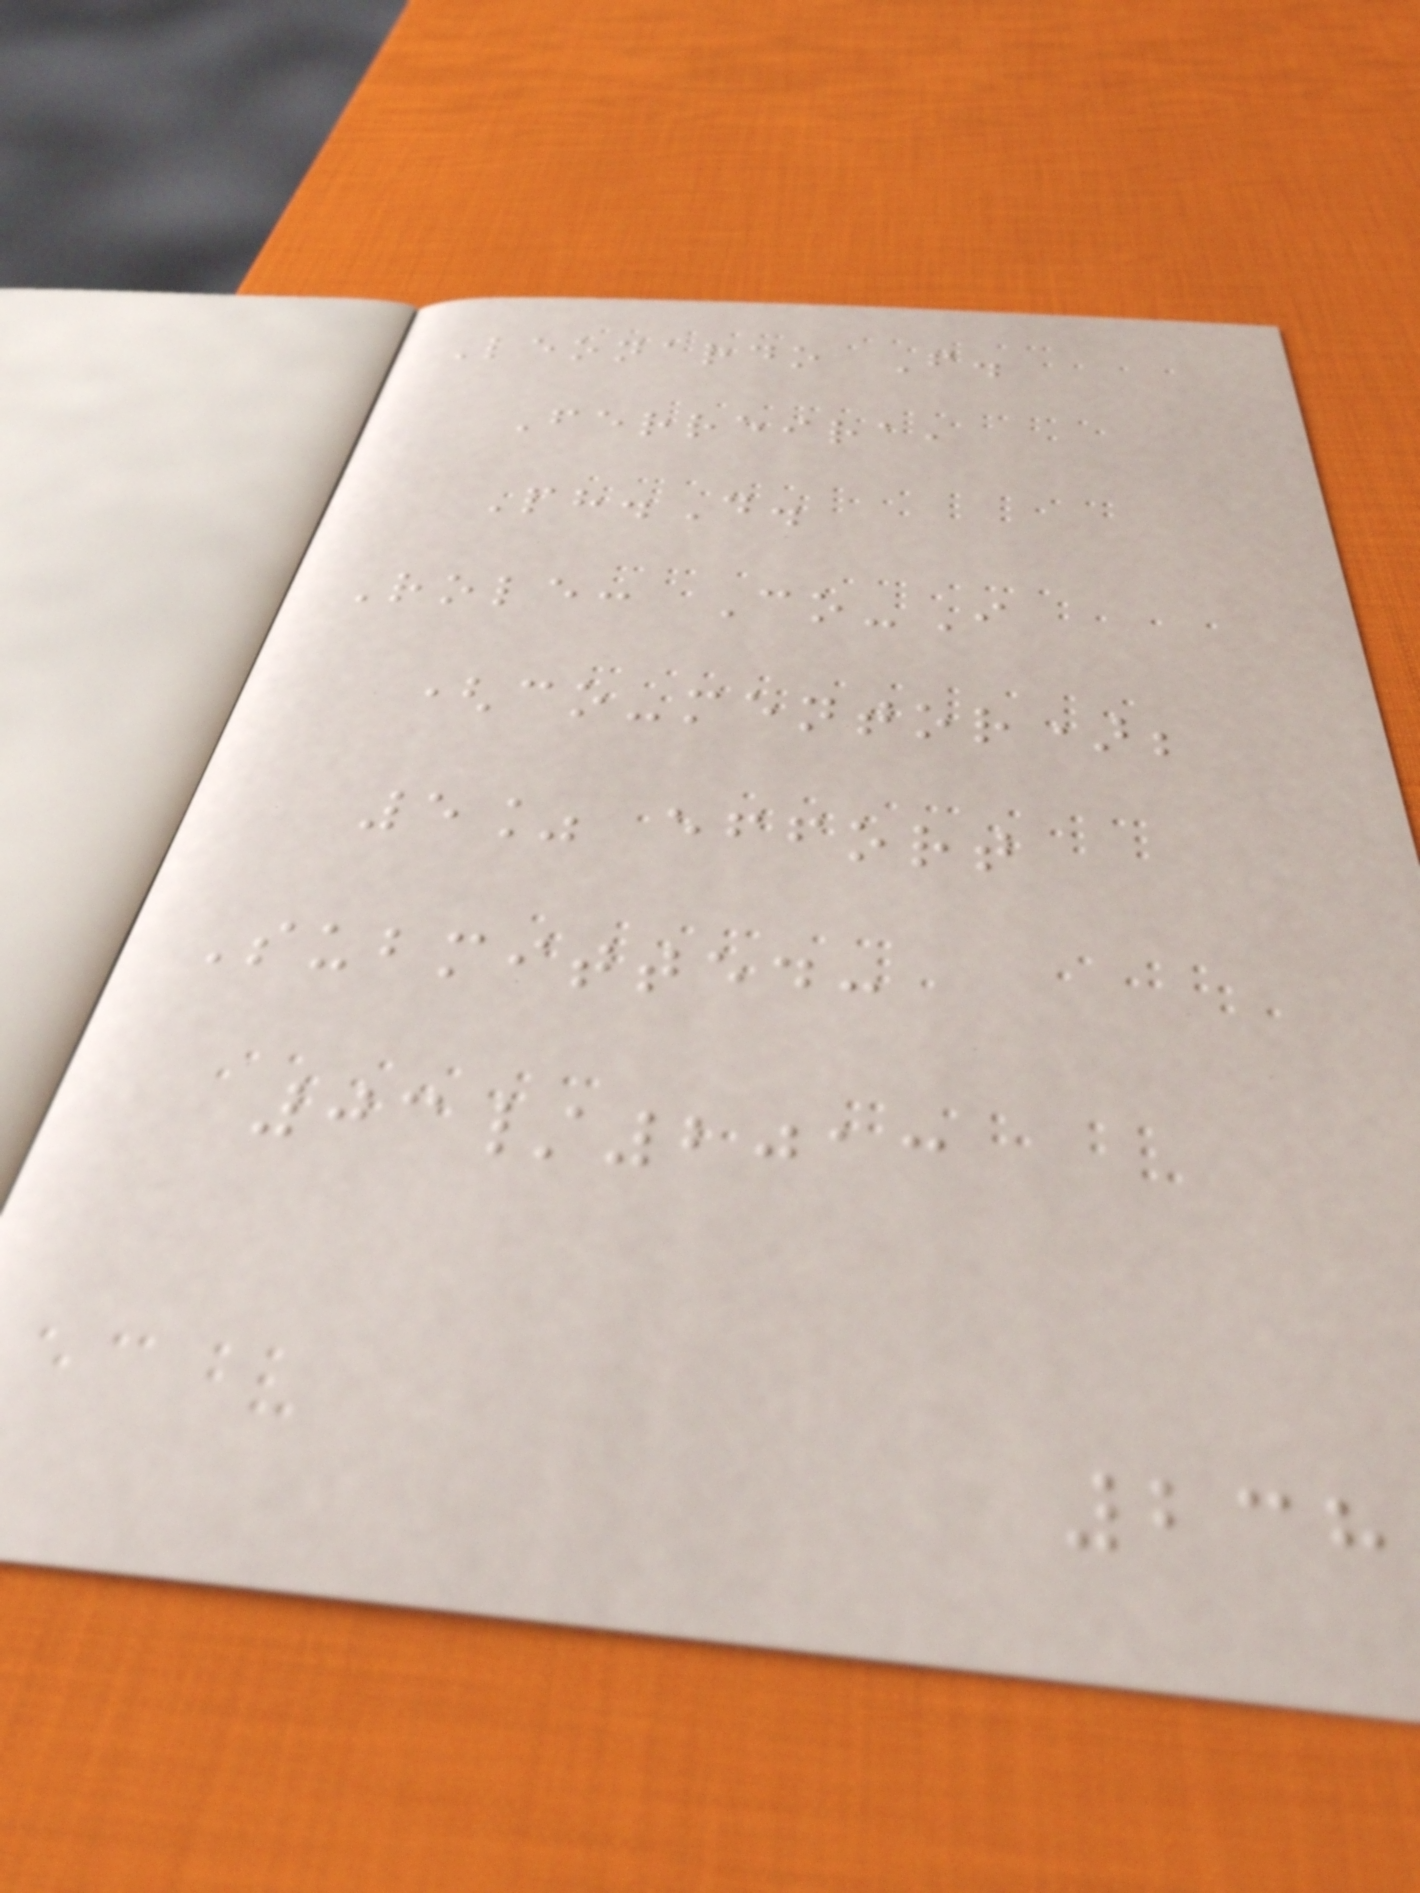Leonardo F.
Ferreira,
Ph.D.
Role: Co-I
(co-mentor);
5% effort
Submitted:
03/2013
238
